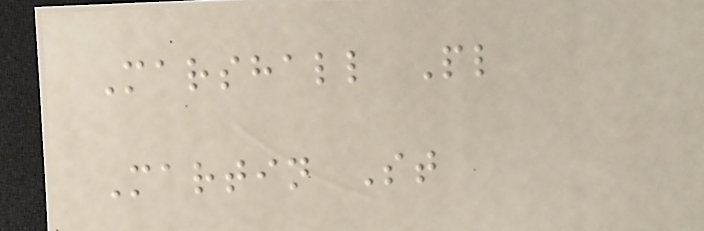Marshall Pl
Martin St
